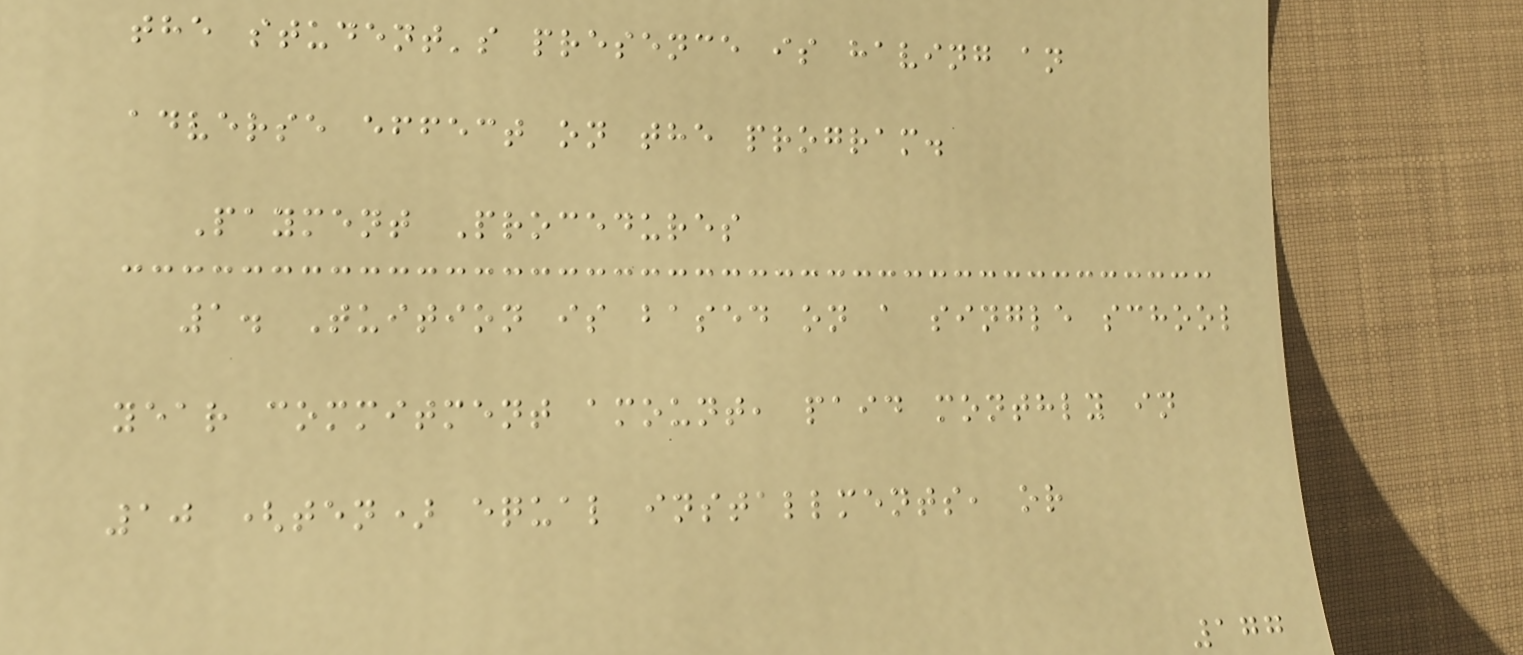the student's presence is having an
adverse effect on the program.
Payment Procedures
1. Tuition is based on a single school
year commitment amount, paid monthly in
10 (ten) equal installments, or
177
